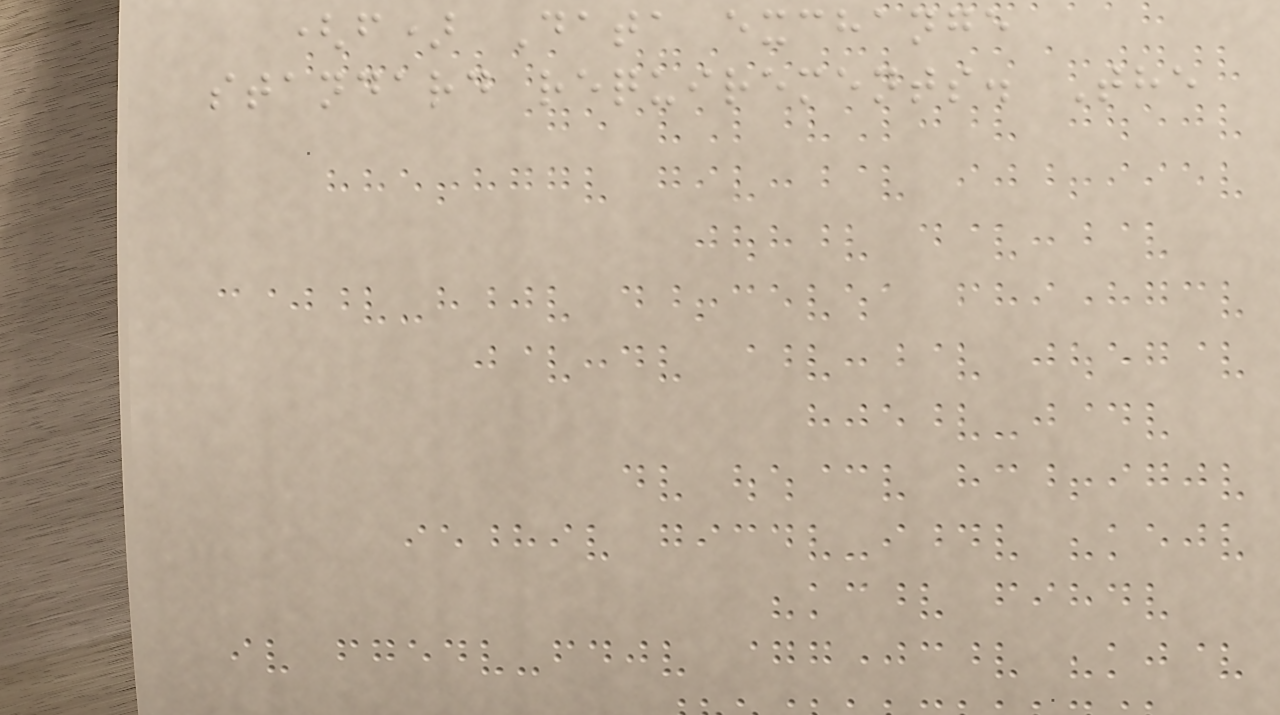(f) Data exchange
standard requirements. The
